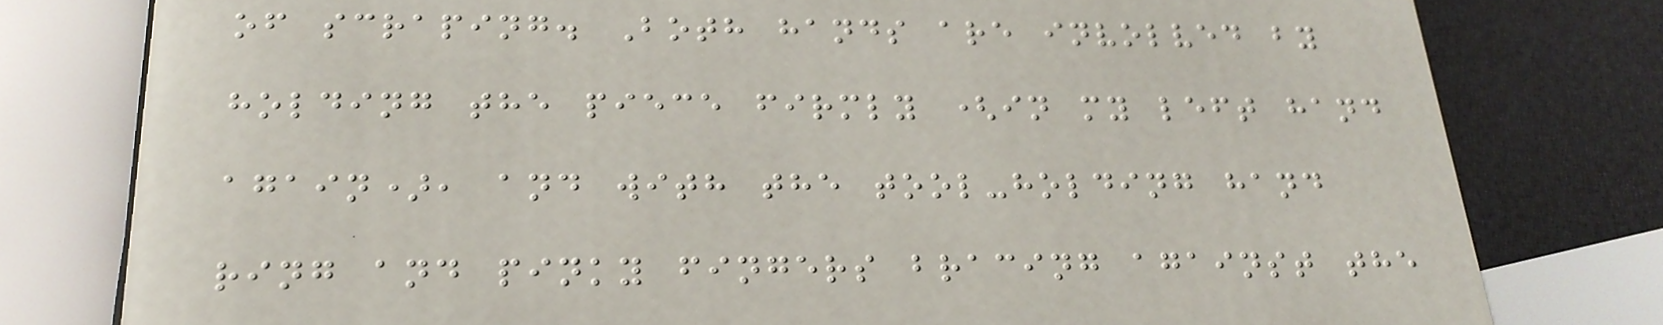of scraping. Both hands are involved by
holding the piece firmly (in my left hand
again), and with the tool-holding hand
ring and pinky fingers bracing against the
